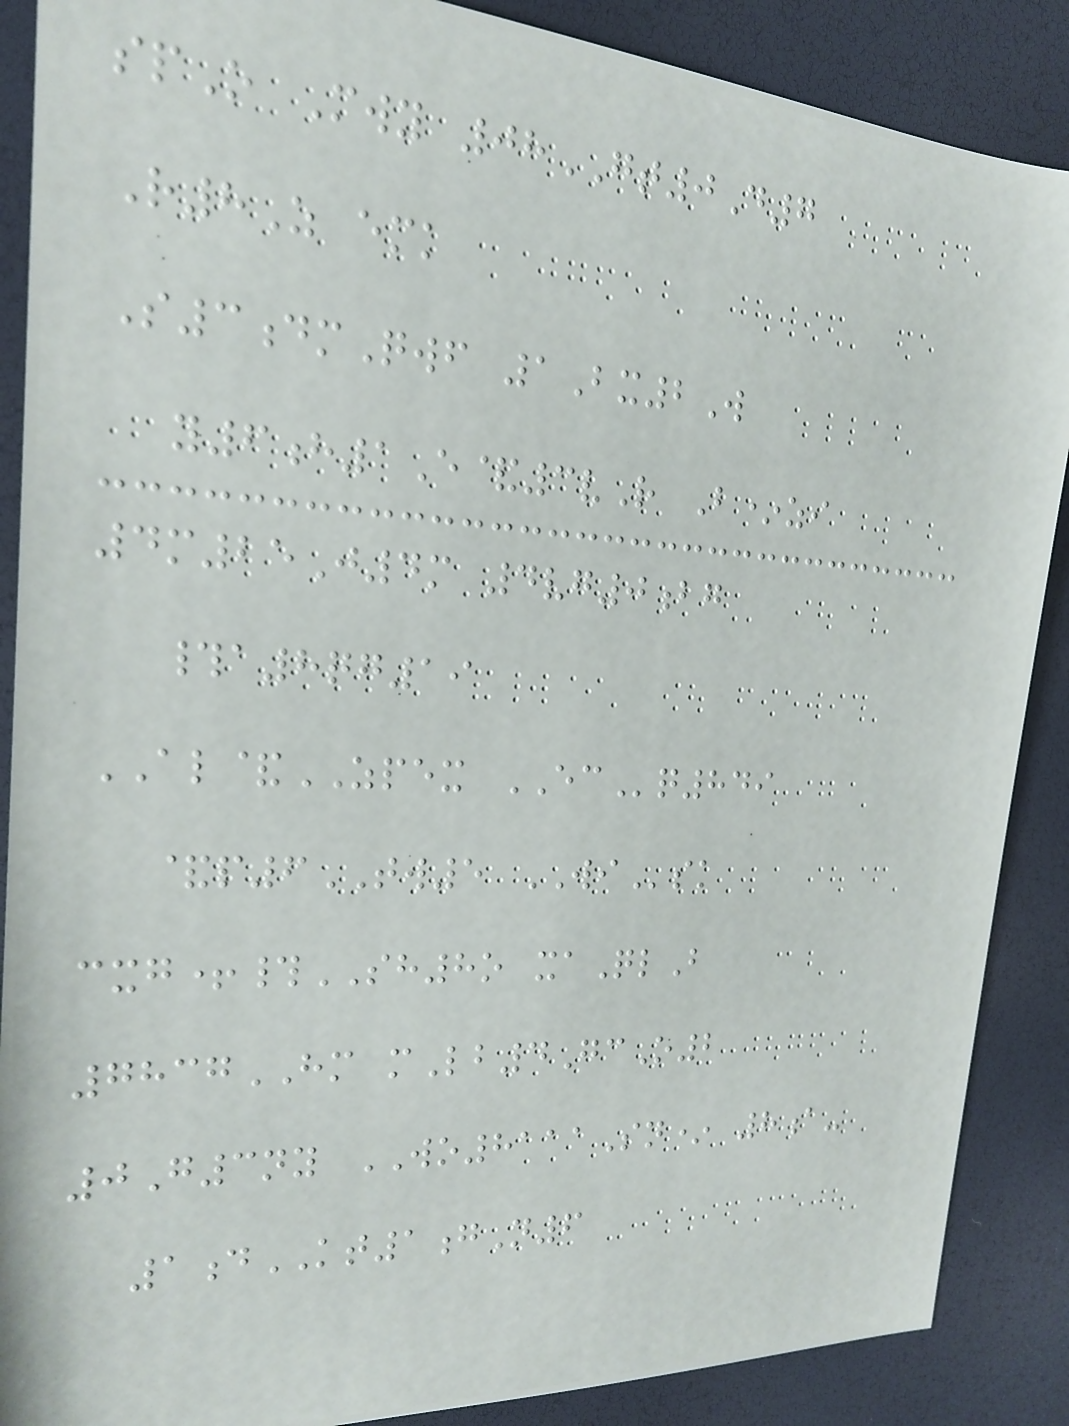spO Mwy 08GT0D7
R8Z emk
S3dmQwf 1Bx2W
y6h1E&3vR B*zi
4m25J4m 4vg0bg
#a8qg19
AL&ZPEX ECq849
&p6TW5 WIsk
cxg+#SH8o xaQlB
7837HM mLb4GcO2
0G3ny WO8111Sn* 8a-
1dKT1gN6
